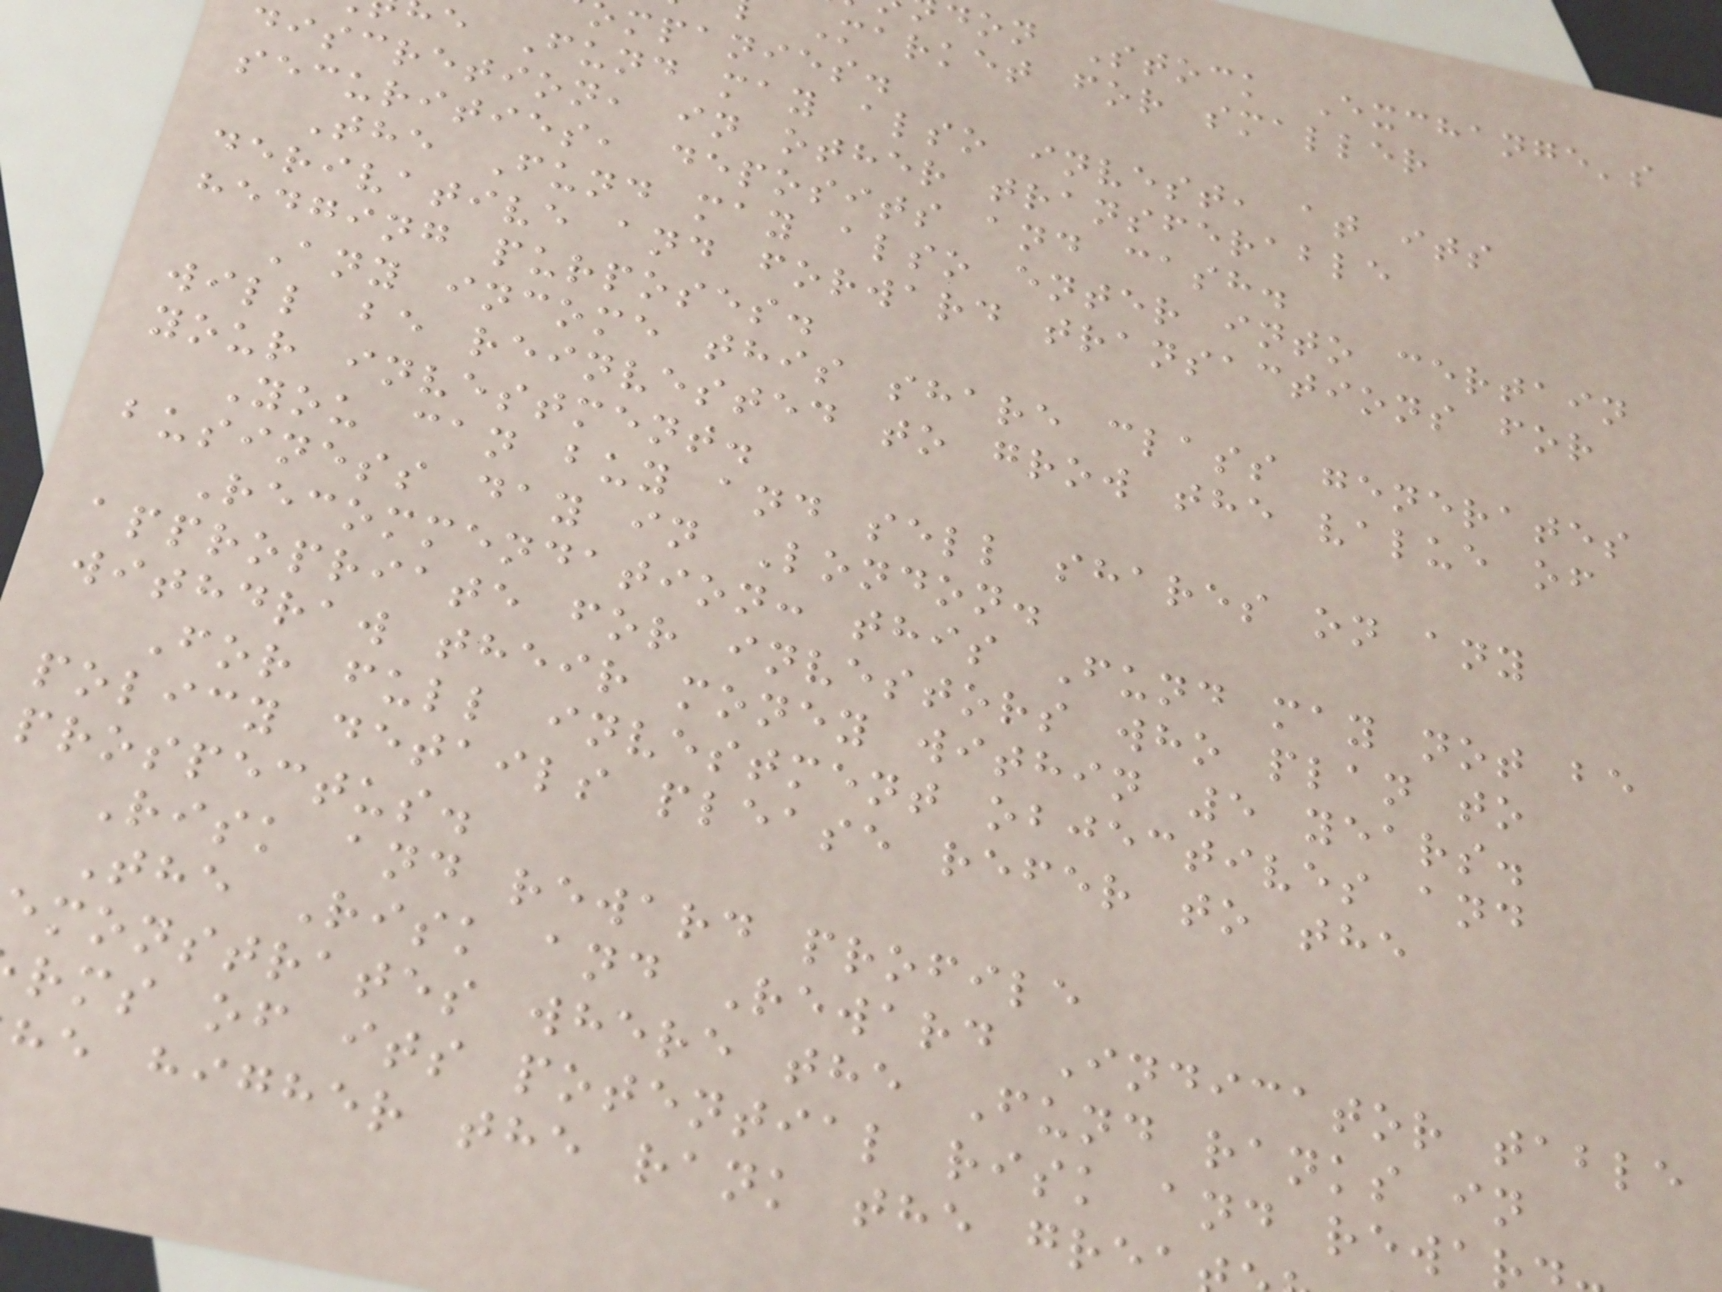don Stock Exchange's
Market for smaller
mpanies.
e Fund may also invest, at its
discretion, in other transferable
securities, deposits and cash.
The Fund may also enter into certain
derivative and forward transactions for
hedging purposes.
Any income this share class generates
will be reinvested to grow the value of
your investment.
You can buy and sell shares on any
business day in London.
Recommendation: this Fund may not be
appropriate for investors who plan to
withdraw their money within 5 years.
For full investment objectives and
policy details please refer to the
prospectus.
Risk and reward profile
The Risk and Reward Indicator table
emonstrates where the Fund ranks in
rms of its potential risk and rewa
he higher the rank the grea
